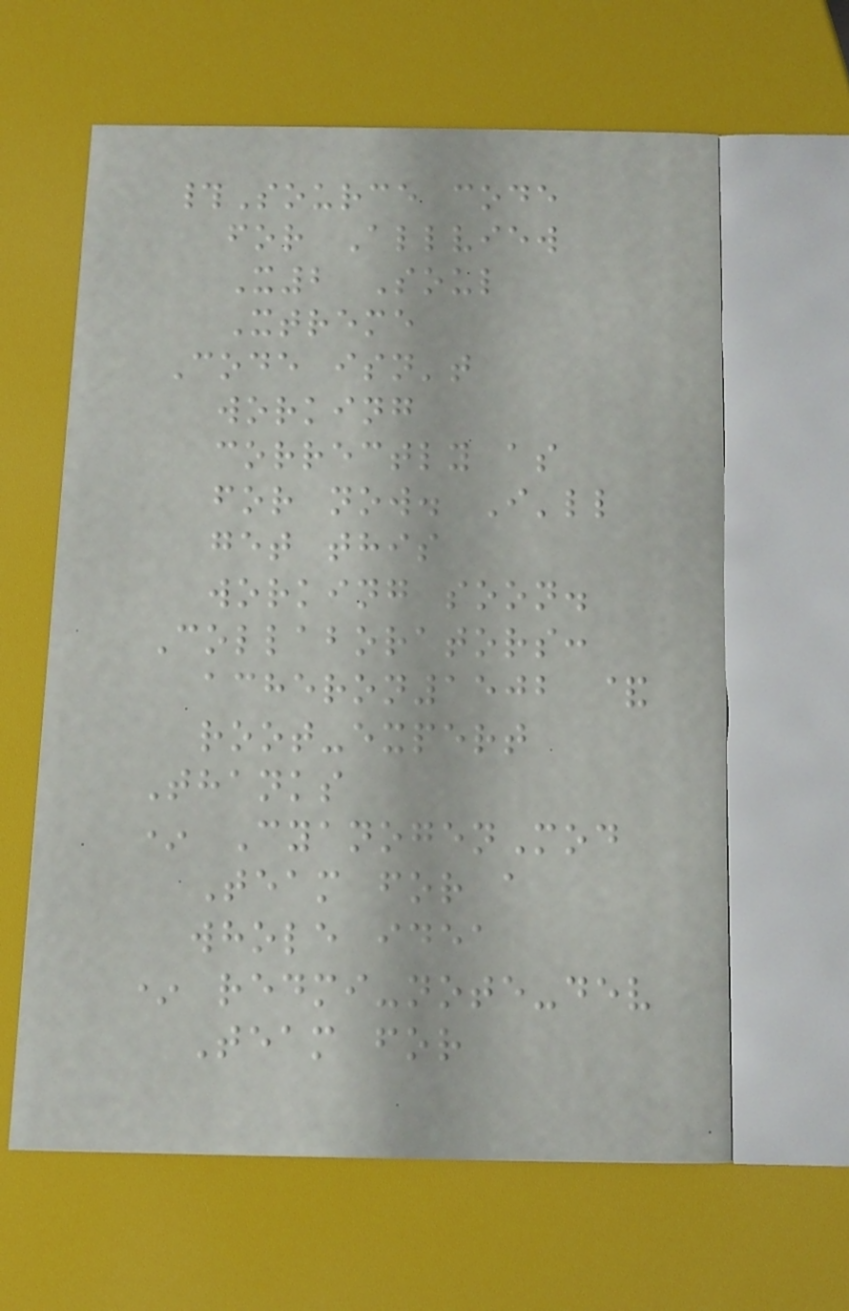#Source code
for Allview
X2 Soul
Xtreme
Code isn't
working
correctly as
for now. I'll
get this
working soon.
Collaborators:
acheron1502 &
root-expert
Thanks
* CyanogenMod
Team for a
whole idea
* redmi-note-dev
Team for
